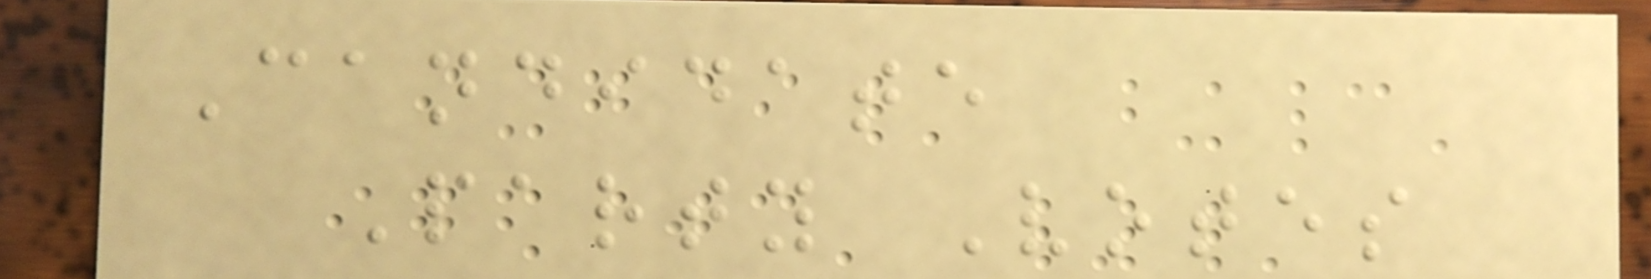Candidate
Party Votes
